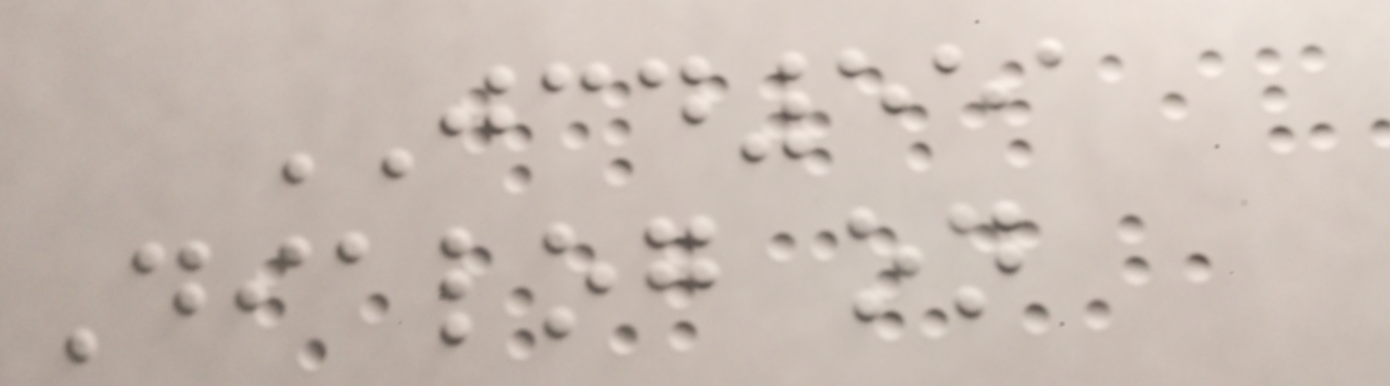JCD551
Dialog on
